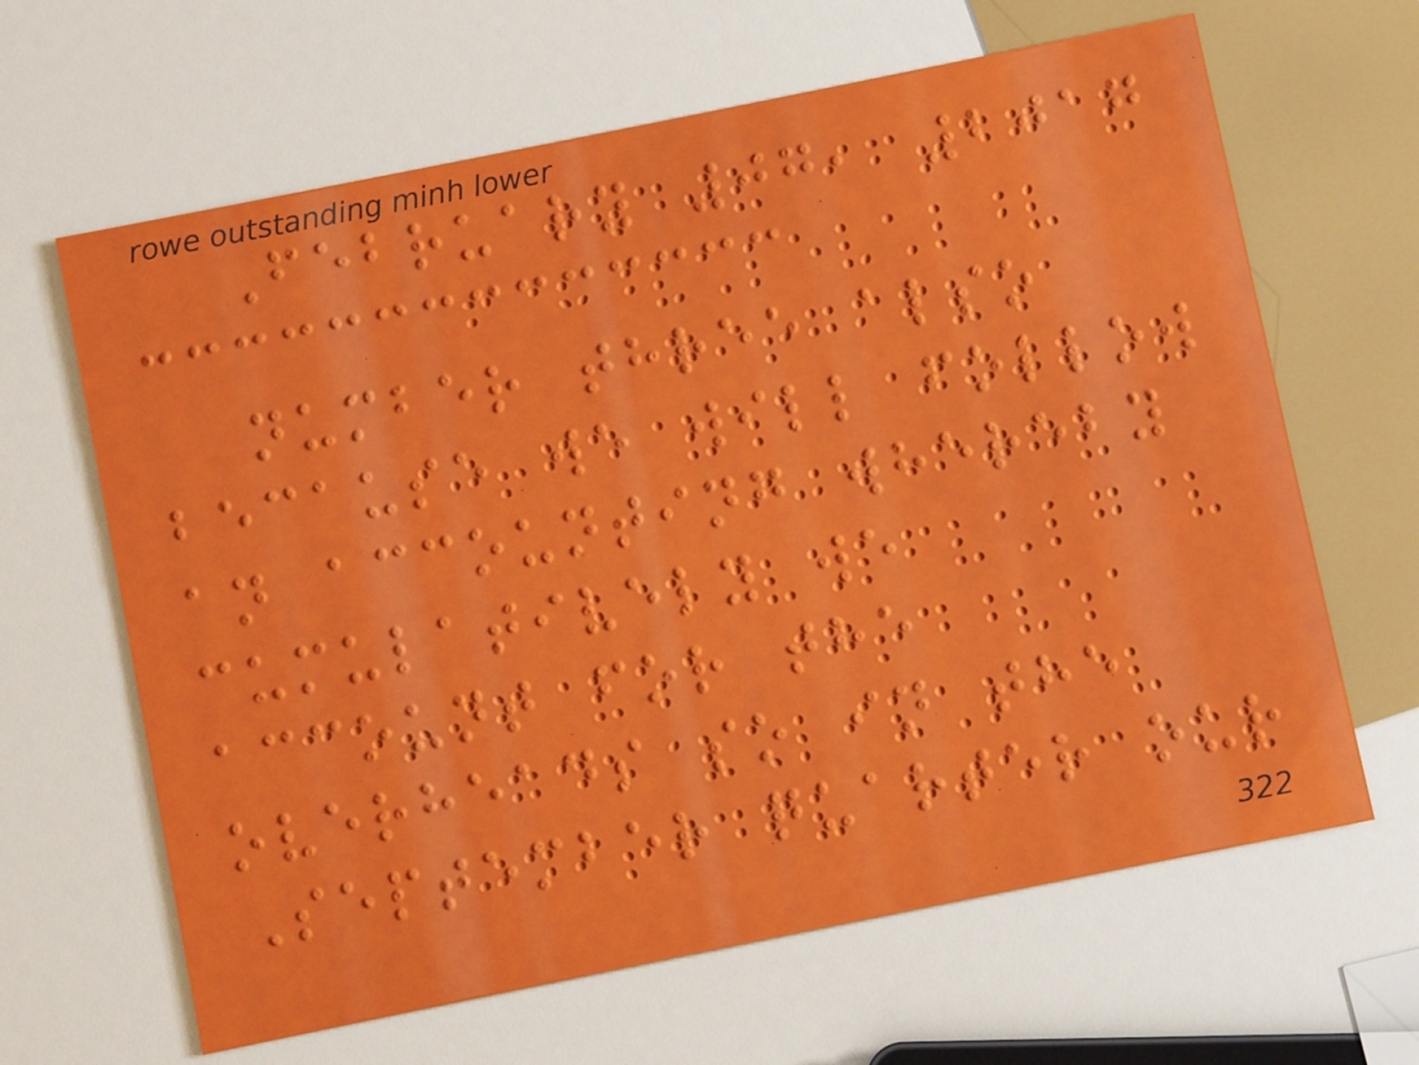February 07, 2017
number three also
because we will follow
an accounting whereby
cumulatively we
account for the
overheads so in the
September quarter our
